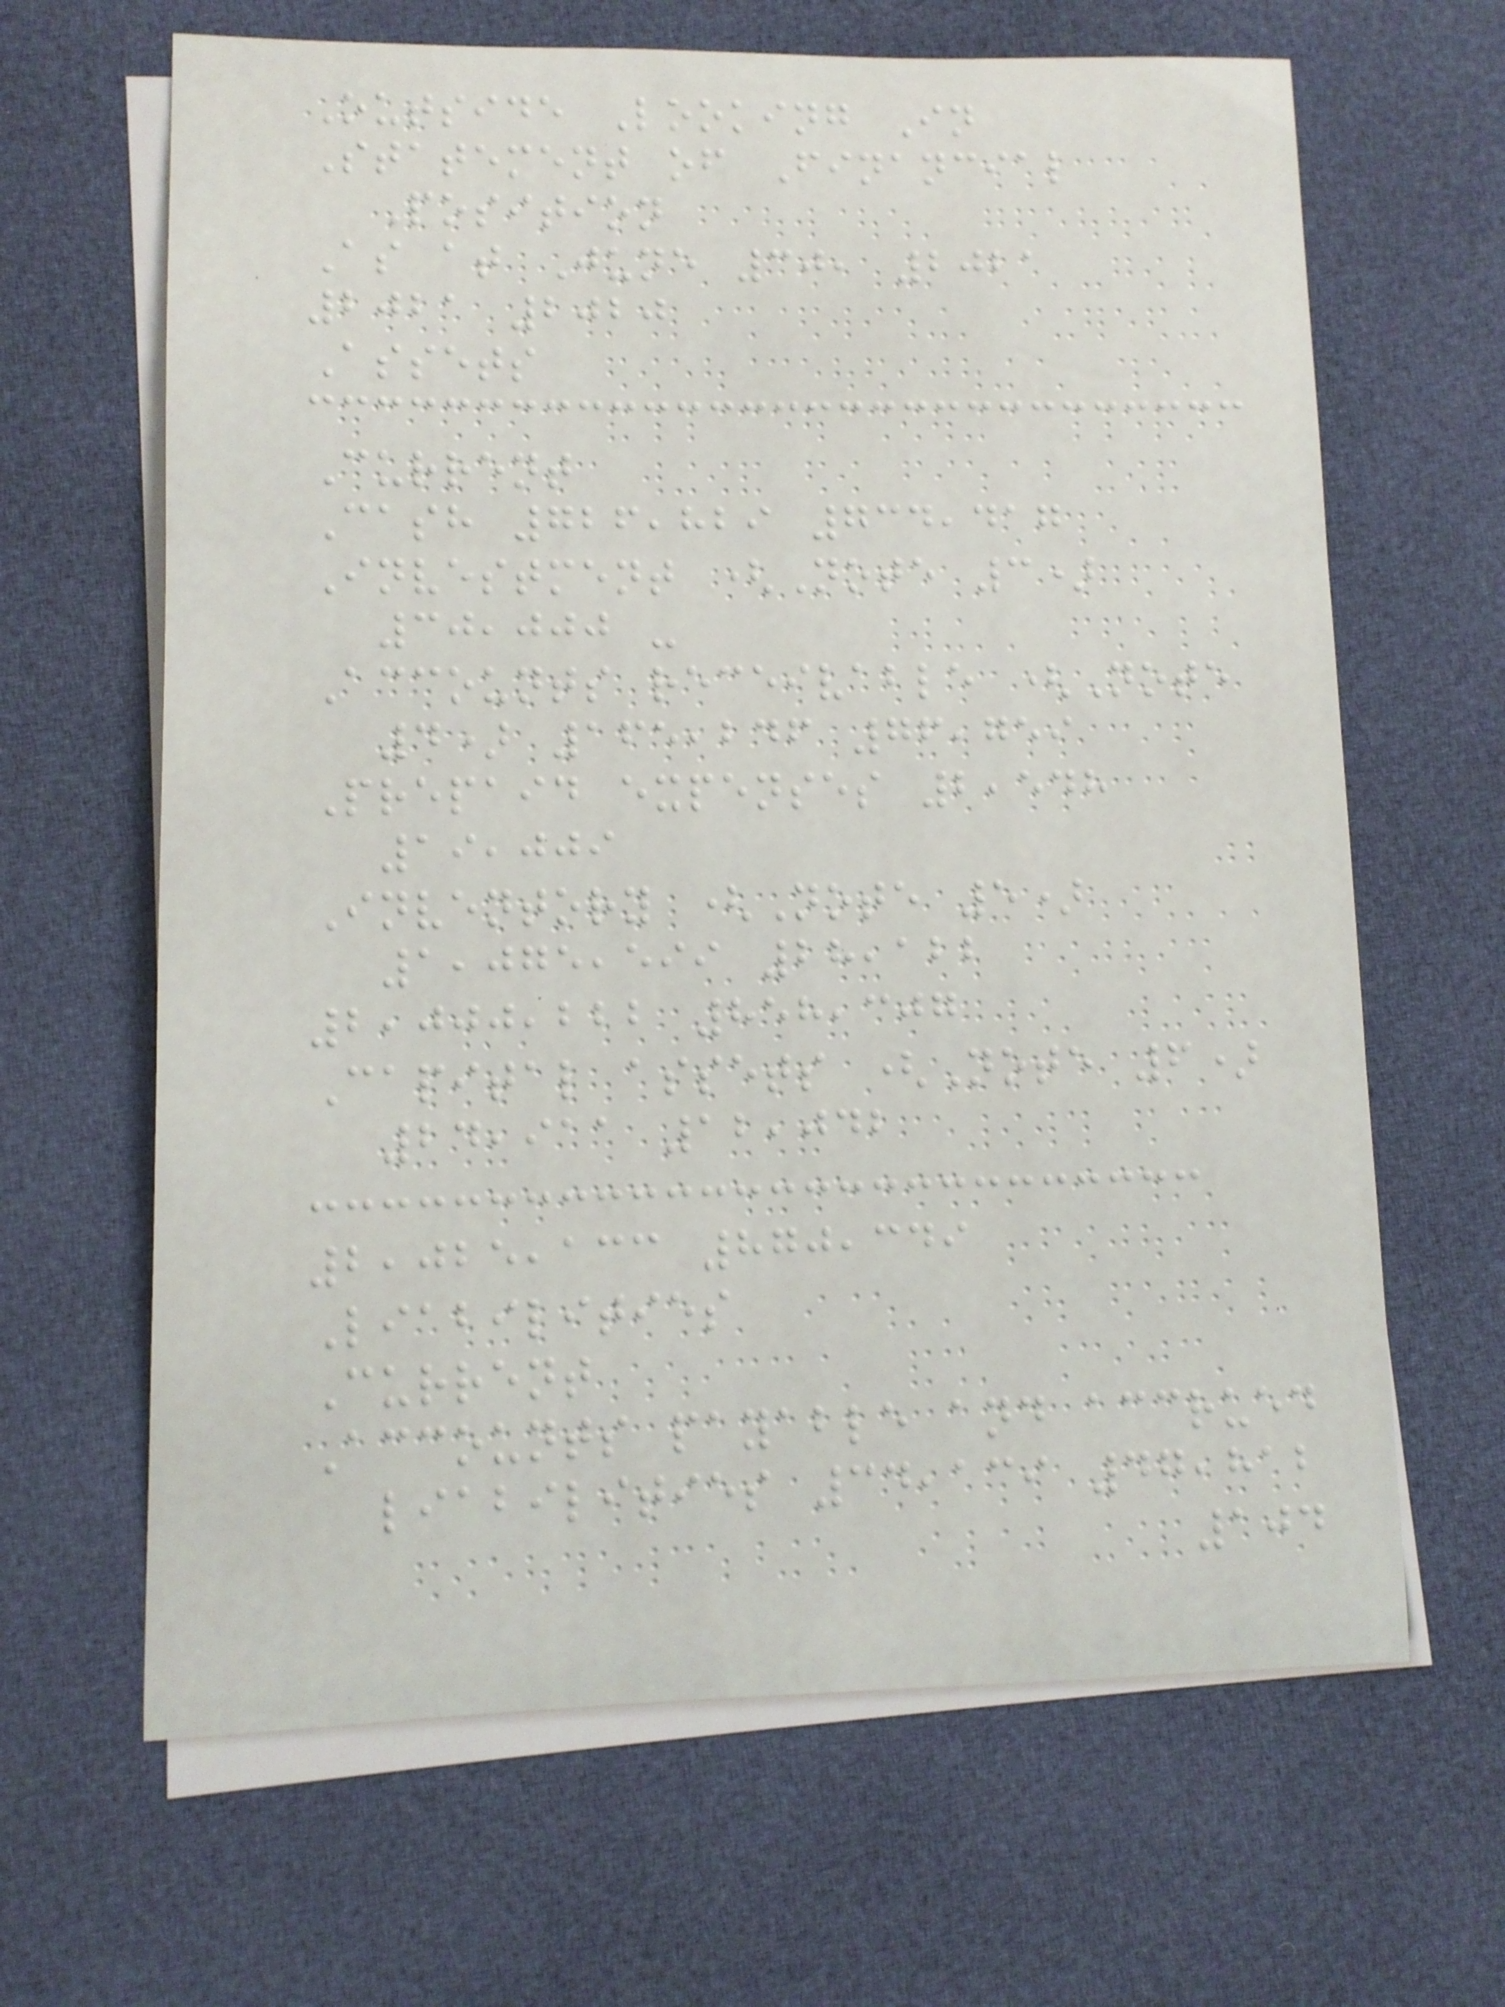Outside Looking In
Statement of Financial
Position
As at June 30, 2021
2021 2020
Assets
Current
Cash 726,829 734,417
Investment (Note 3)
30,000 -
Accounts receivable (Note
4) 165,246 76,759
Prepaid expenses 2,548
19,009
Inventory (Note 5)
1,075,599 28,122
2,000,222 858,307
Capital assets (Note 6)
24,911 12,042
2,025,133 870,349
Liabilities
Current
Accounts payable and accrued
liabilities 34,139 47,812
104
